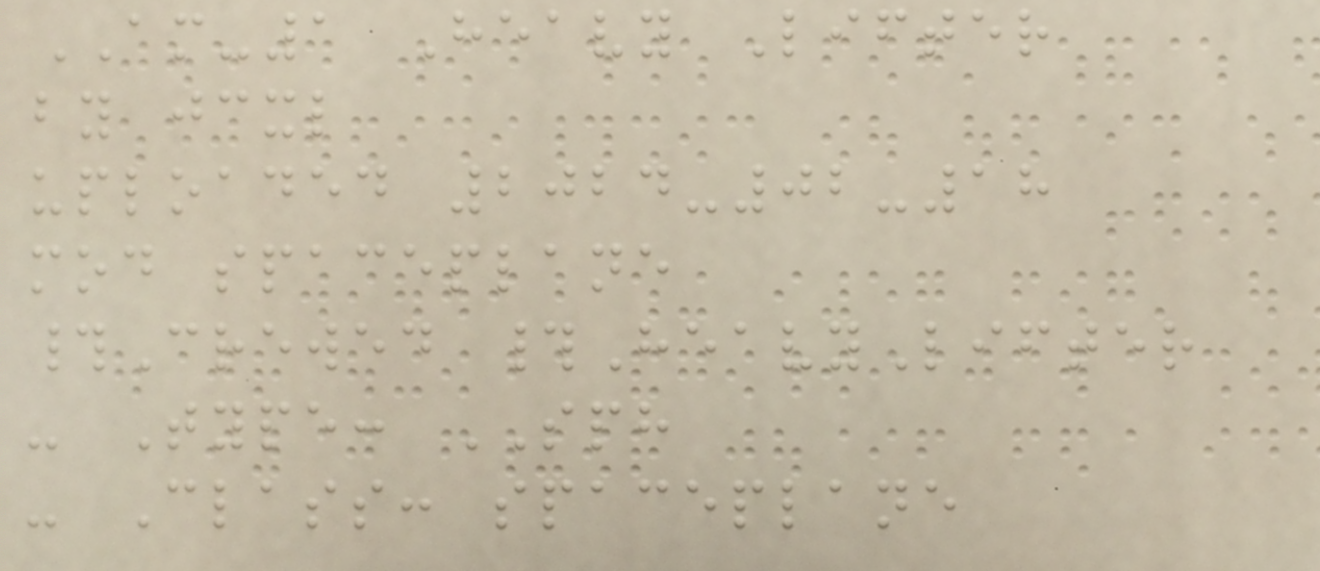AM-1 Heavy Lifter
by jcxl
uploaded 2024-02-18
mod spaceplane
#Crewed #HeavyLifter
- Type: SPH
- Class: spaceplane
